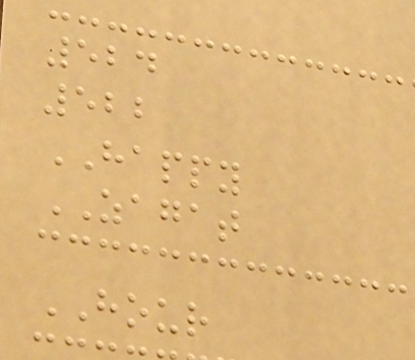524
522
HAPPY
ZAGAT
HOUR
